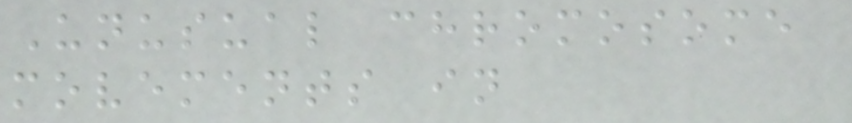Unusual chromosome
movements in
